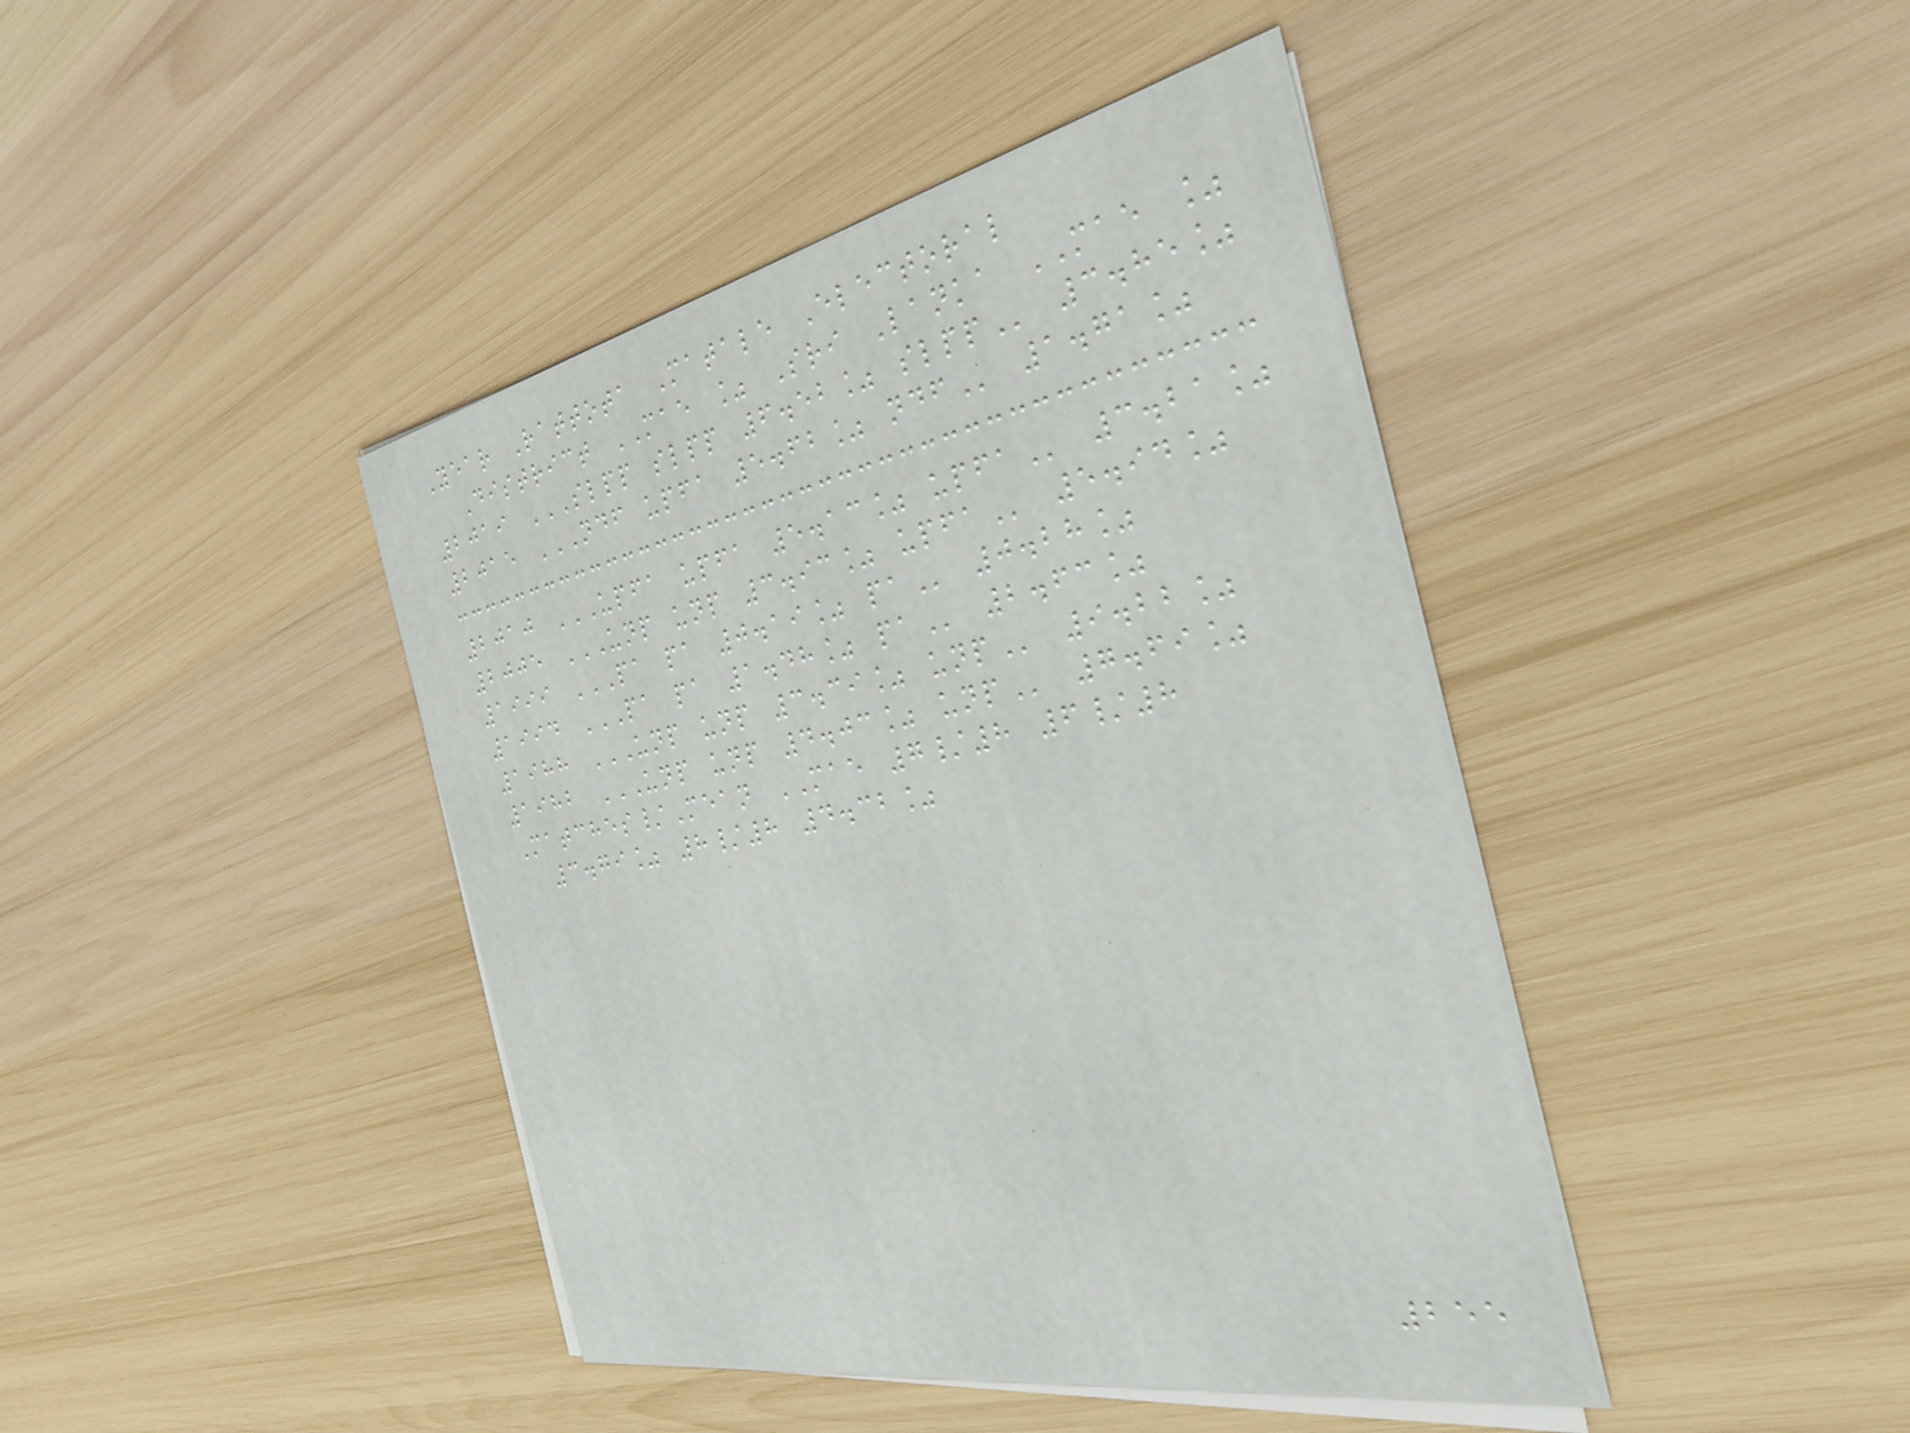Year Rattota Matale Electoral
District MAE % Sri Lanka MAE %
2019 SLPP SLPP 6.52% SLPP 3.85%
2015 NDF UPFA 5.62% NDF 1.71%
2010 UPFA UPFA 5.13% UPFA 3.21%
2005 UNP UNP 3.93% UPFA 5.94%
1999 PA PA 0.19% PA 0.28%
1994 PA PA 1.48% PA 2.63%
1988 UNP UNP 3.39% UNP 9.22%
1982 UNP UNP 4.03% UNP 7.69%
Matches/Mean MAE 7/8 6/8
3.79% 8/8 4.32%
255
